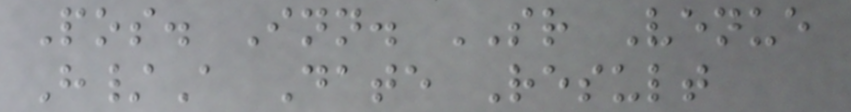Pos. Inn. SR Venue
H/A Date Result
